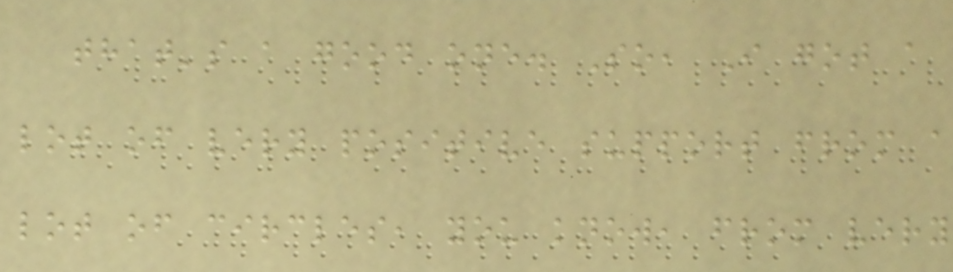that's a good one. So, I got a
lot of very positive support from a
lot of circles, you know, from very
